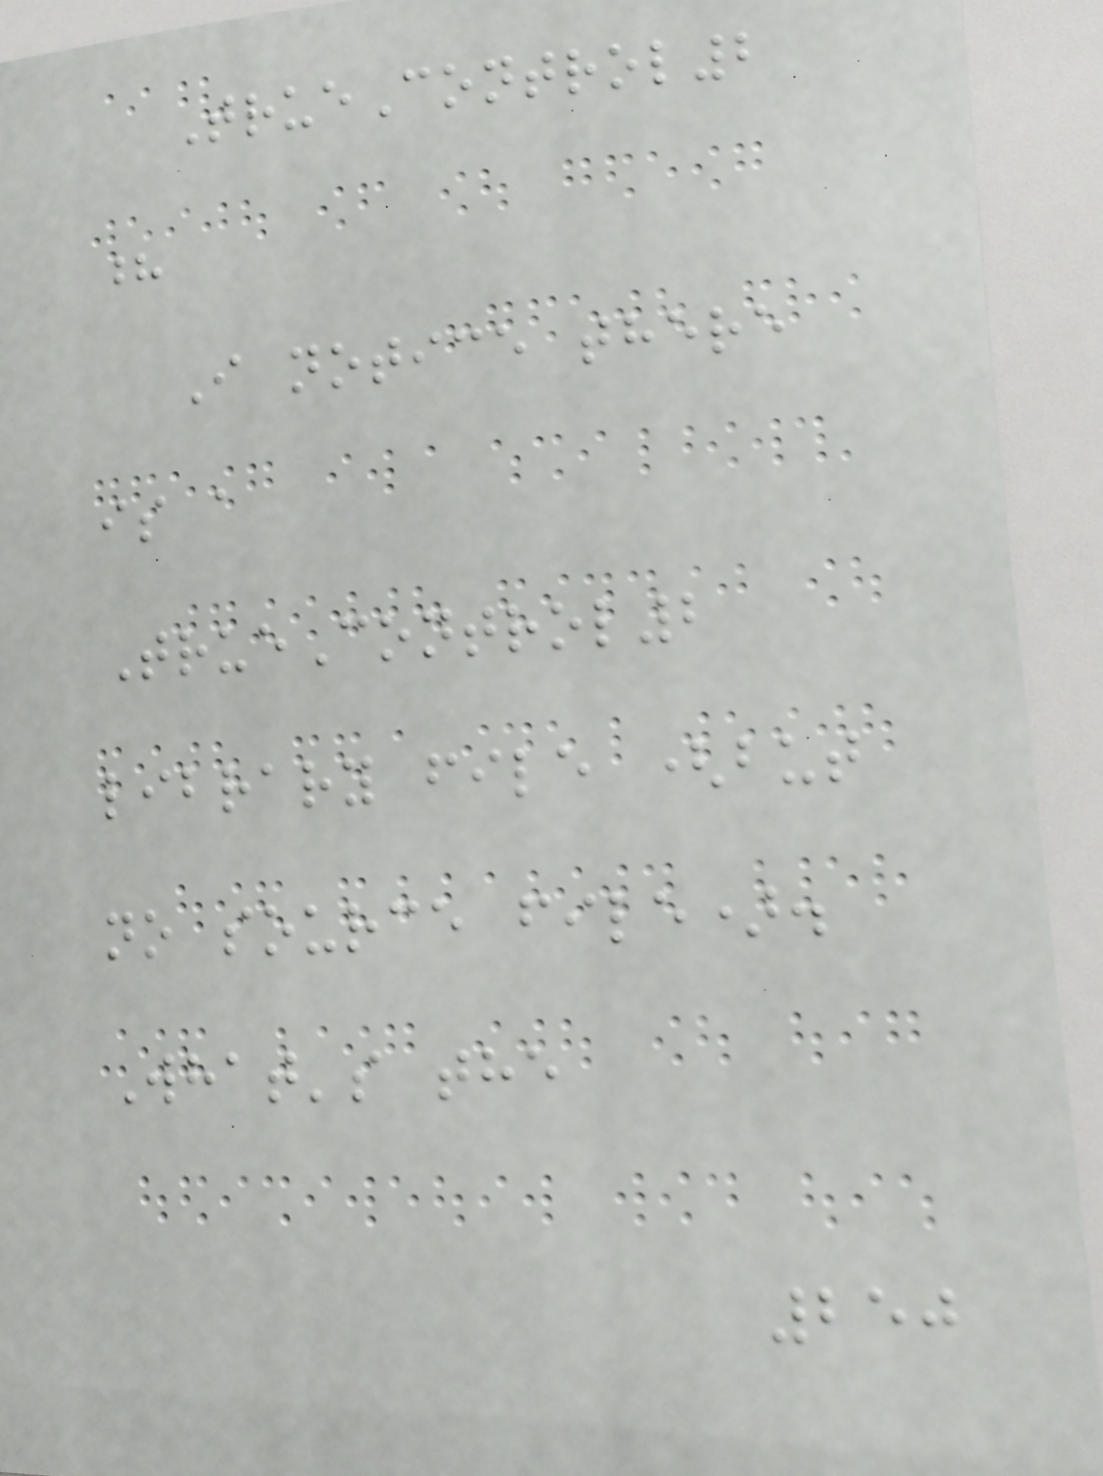TrueControl2
?
I notice there
is a
TrueControl2
library file (but
no source file).
What's the
250
